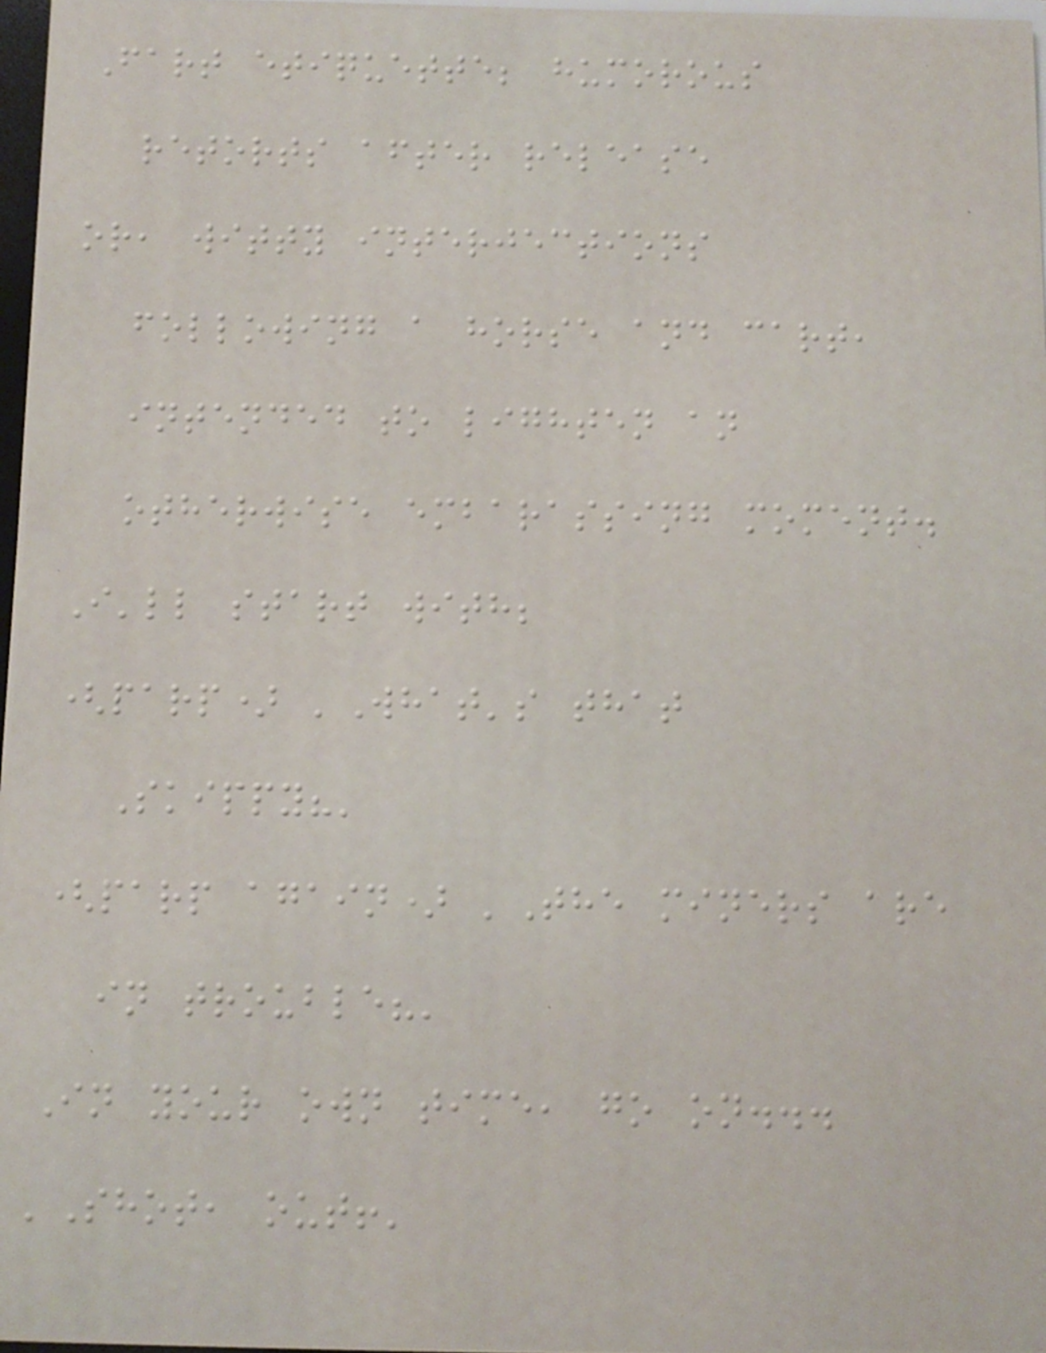Fart etiquette; humorous
retorts after release
or, witty interjections
following a horse and cart,
intended to lighten an
otherwise embarassing moment.
I'll start with;
(parp) 'What's that
Skippy?'
(parp again) 'The miners are
in trouble?'
In your own time, go on...
'Shot, out!'
